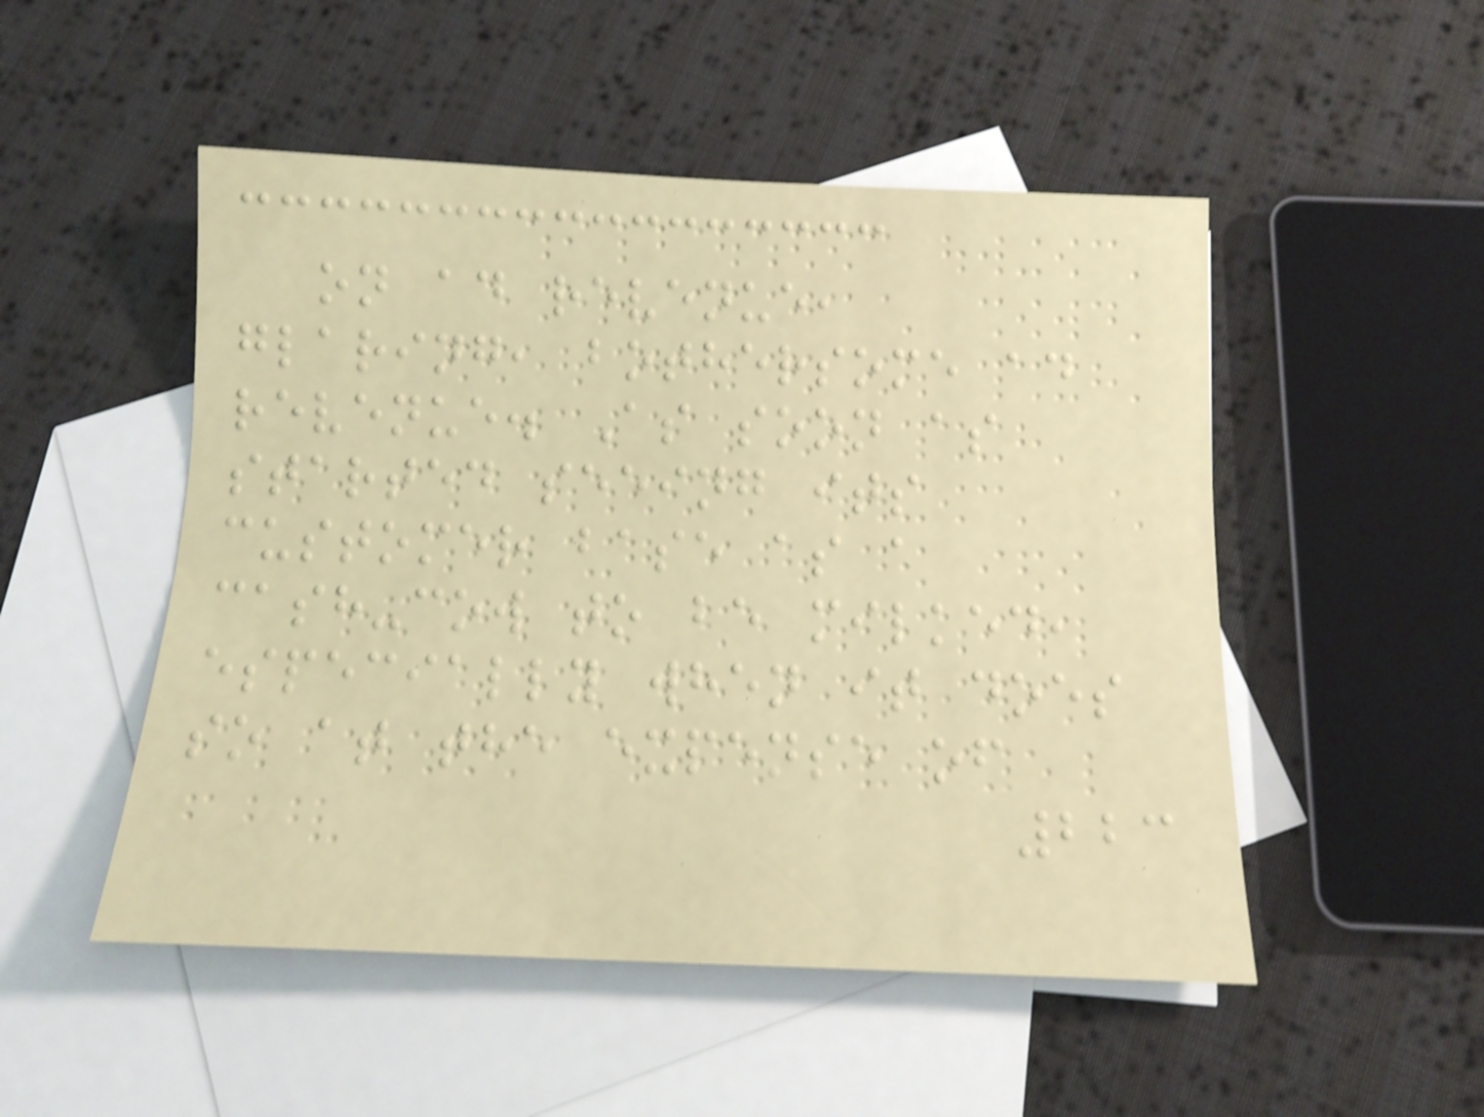on ad revenue,
glaring, bothersome ad
revenue. As soon as
started seeing its
customer base as a
cash-cow to be milked,
especially when it does
so at the expense of
223
